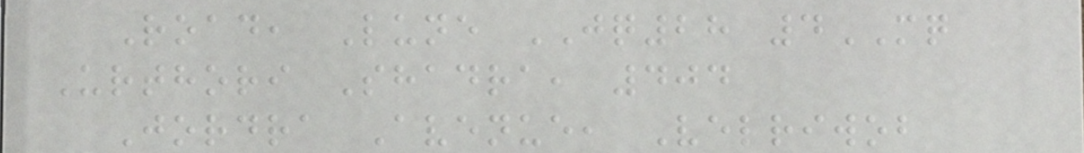Road, Lune JQ28 4MQ
Urthori Shadra, 404
Jordra Avenue, Velriwob
